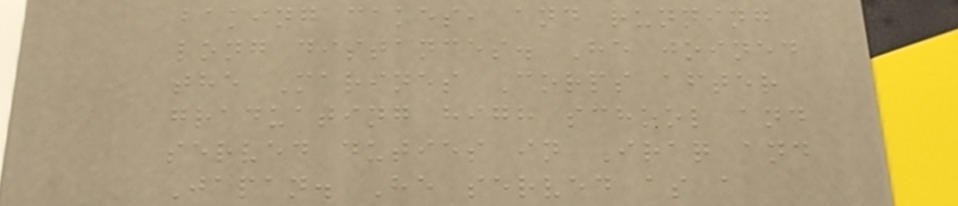baking cakes, and running
long distances. He joined
the Marines Corps after
graduating high school and
served duties in Iraq and
Japan. He served as a
